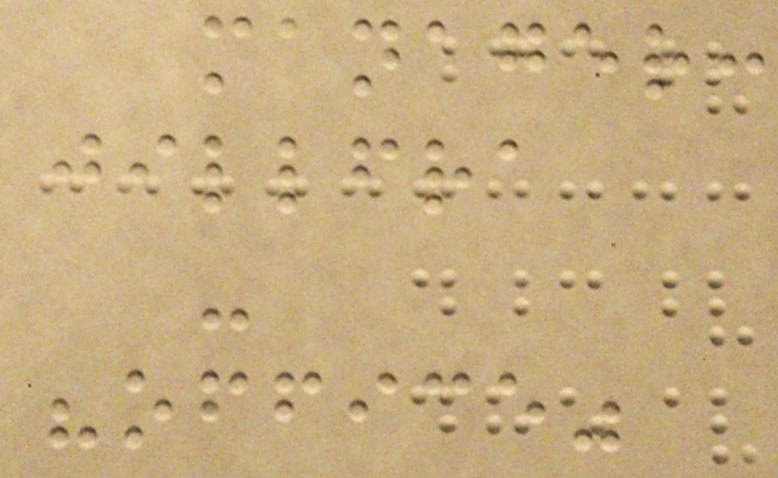manager:
jillfra
-
"office"
